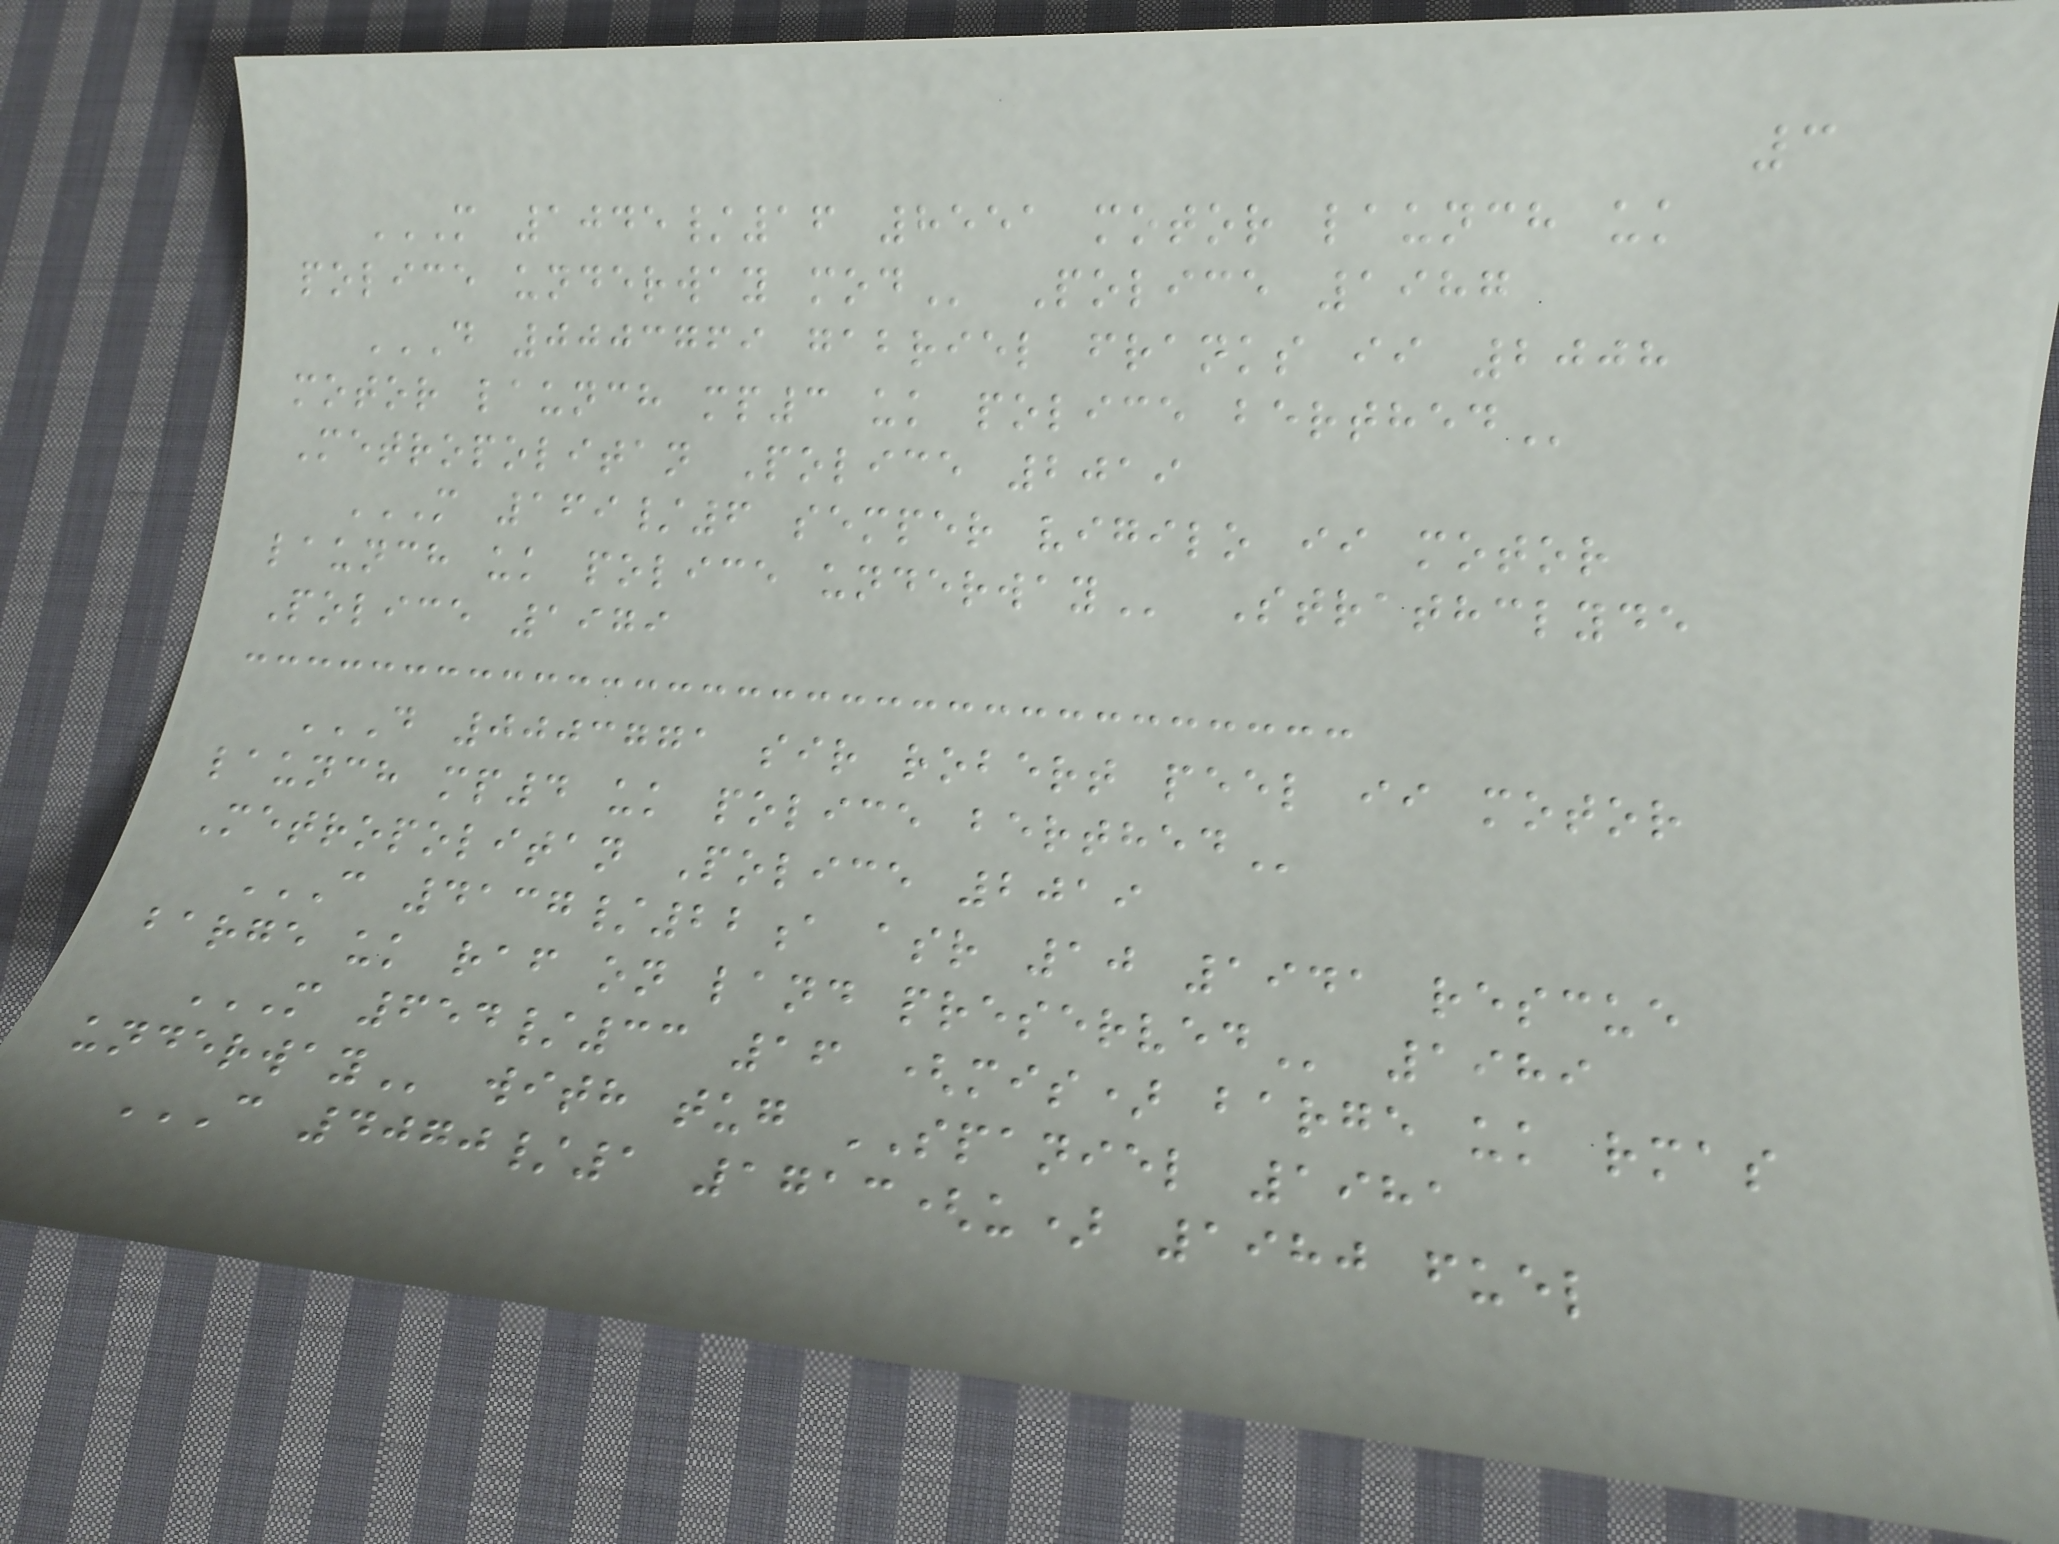3
M 1045/16 8551 MOTOR LAUNCH UK
POLICE UNDERWAY MOD Police 1987
D 0003769 GABRIEL FRANKS II 2008
MOTOR LAUNCH MP3 UK POLICE BERTHED
Metropolitan Police 2019
M 169/6 SEMPER VIGILO II MOTOR
LAUNCH UK POLICE UNDERWAY Strathclyde
Police 1979
D 0003771 SIR ROBERT PEEL II MOTOR
LAUNCH MP4 UK POLICE BERTHED
Metropolitan Police 2019
C 4137/22A ASR 10 1941 RESCUE
BARGE UK RAF ON LAND PRESERVED 1989
M 654/33 16 (MIS) BARGE UK RMAS
UNDERWAY with tug SPANIEL 1981
C 4070/1 1713(U) 1980 FUEL
